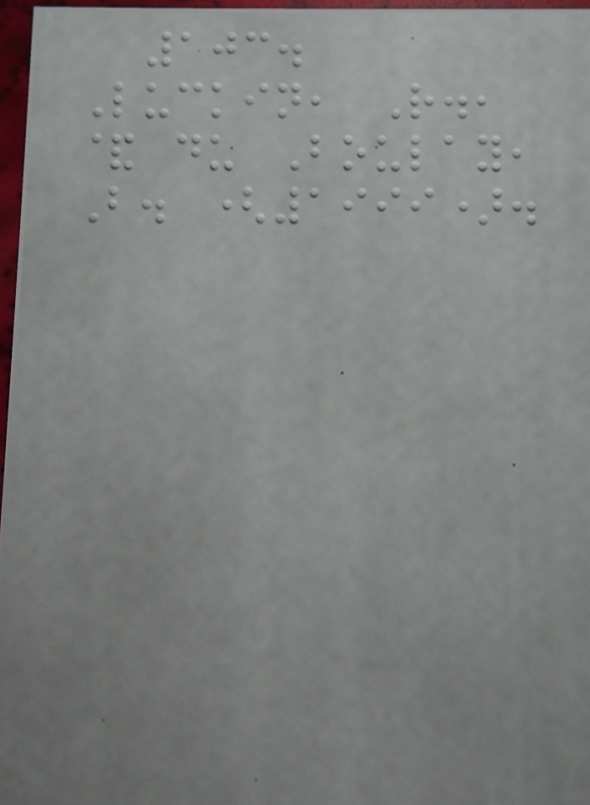103.
Luckin, R.,
& du Boulay,
B. (1999).
